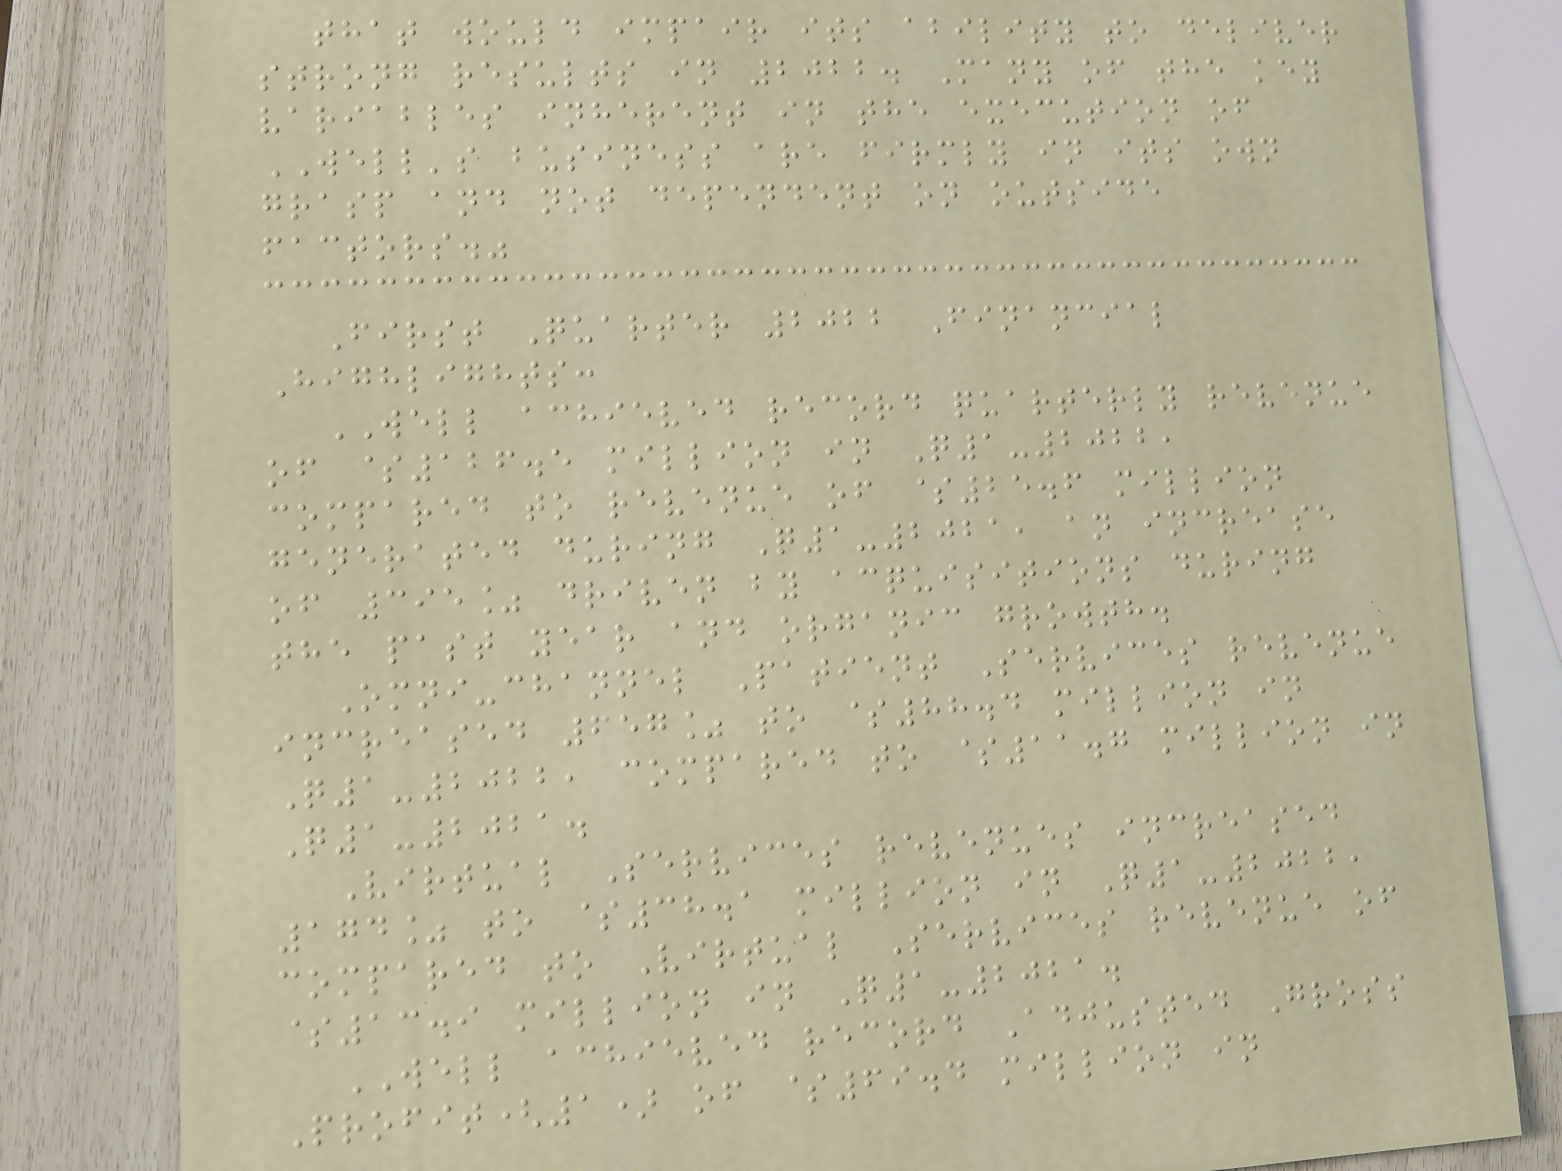that would impair its ability to deliver
strong results in 2022. Many of the key
variables inherent in the execution of
WELL's business are firmly in its own
grasp and not dependent on outside
factors."
First Quarter 2022 Financial
Highlights:
WELL achieved record quarterly revenue
of $126.5 million in Q1-2022,
compared to revenue of $25.6 million
generated during Q1-2021, an increase
of 395% driven by acquisitions during
the past year and organic growth.
Omni-channel Patient Services revenue
increased 657% to $88.4 million in
Q1-2022, compared to $11.7 million in
Q1-2021.
Virtual Services revenues increased
174% to $38.1 million in Q1-2022,
compared to Virtual Services revenue of
$13.9 million in Q1-2021.
WELL achieved record Adjusted Gross
Profit(1) of $69.4 million in
